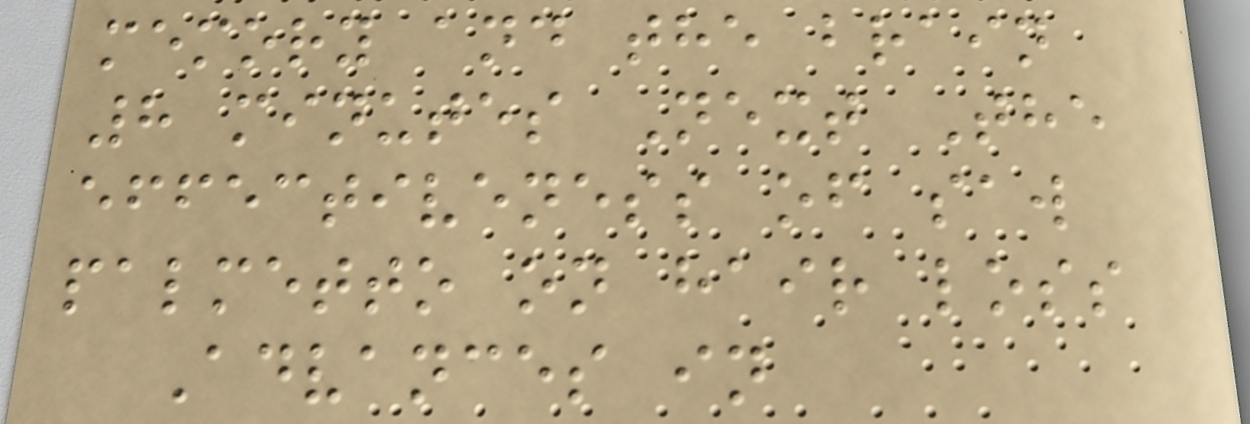memory and the brain
8 minutes Next The
effectiveness of saw
palmetto on hair loss
Advances in
